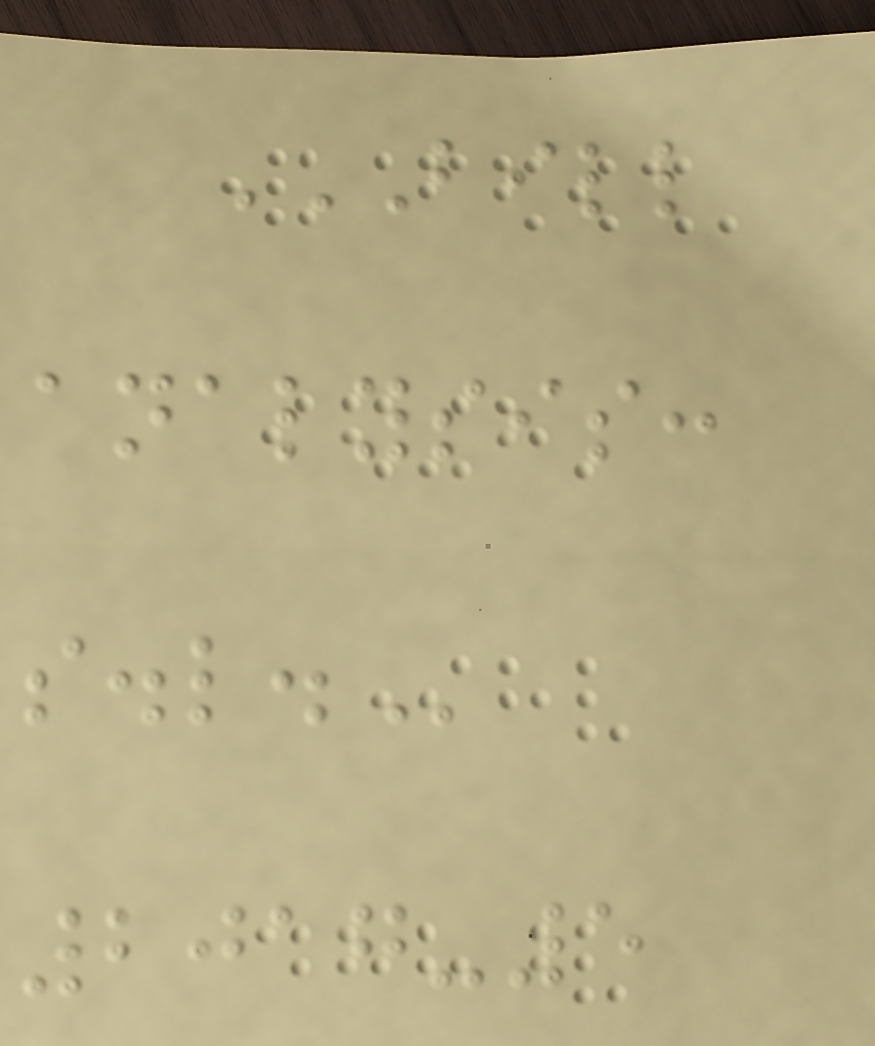BILL
ANALYSIS:
S.L.
2017-5
